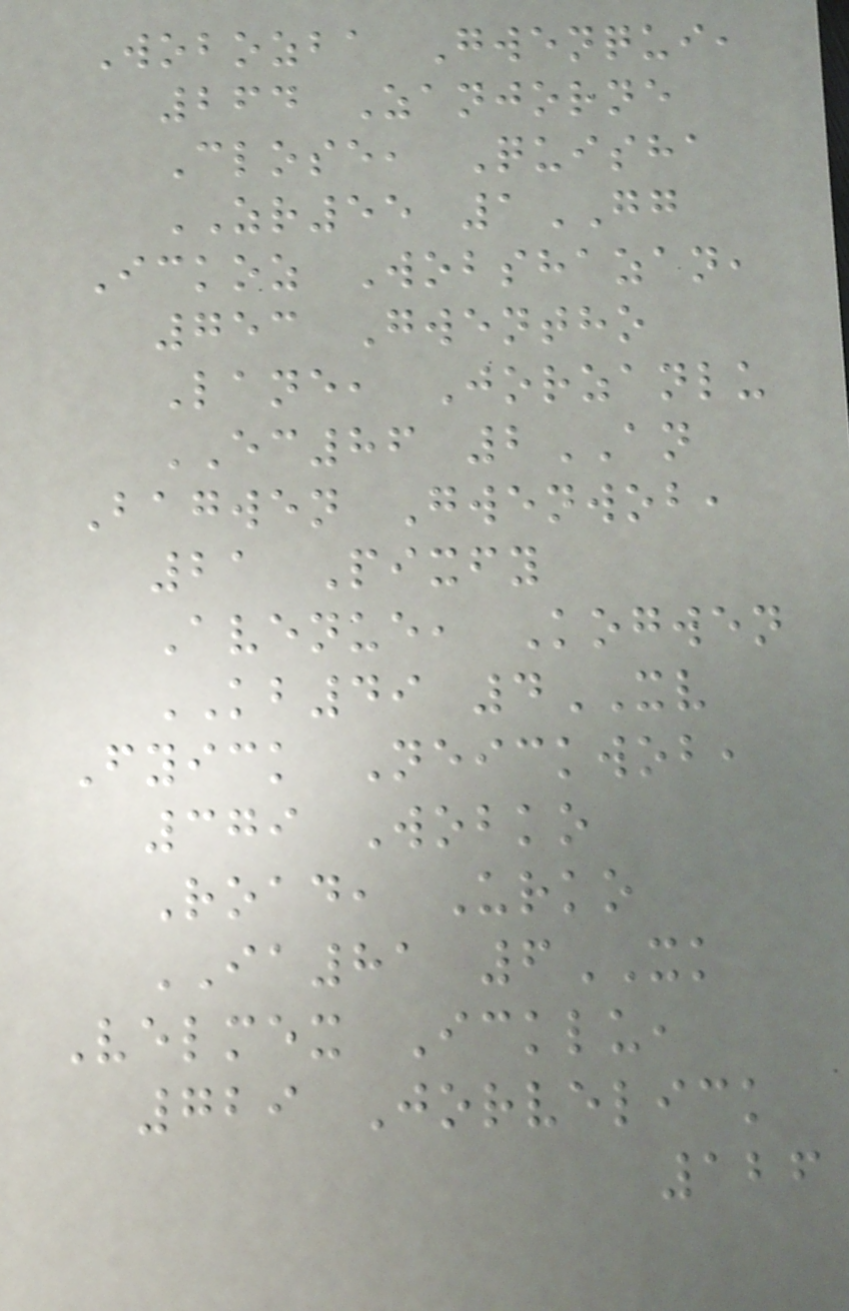Wobozba Gwenqui,
264 Zanjorne
Close, Quisha
ZR55 1GG
Ickoz Wobshazan,
753 Gwentho
Lane, Jorzanlu
EC86 2AN
Bagwen Gwenwob,
21 Pixfy
Avenue, Kogwen
KB49 4XV
Fyick Neickwob,
379 Wobko
Road, Urko
IA81 6XK
Velmex Icklu,
729 Jorvelick
126
